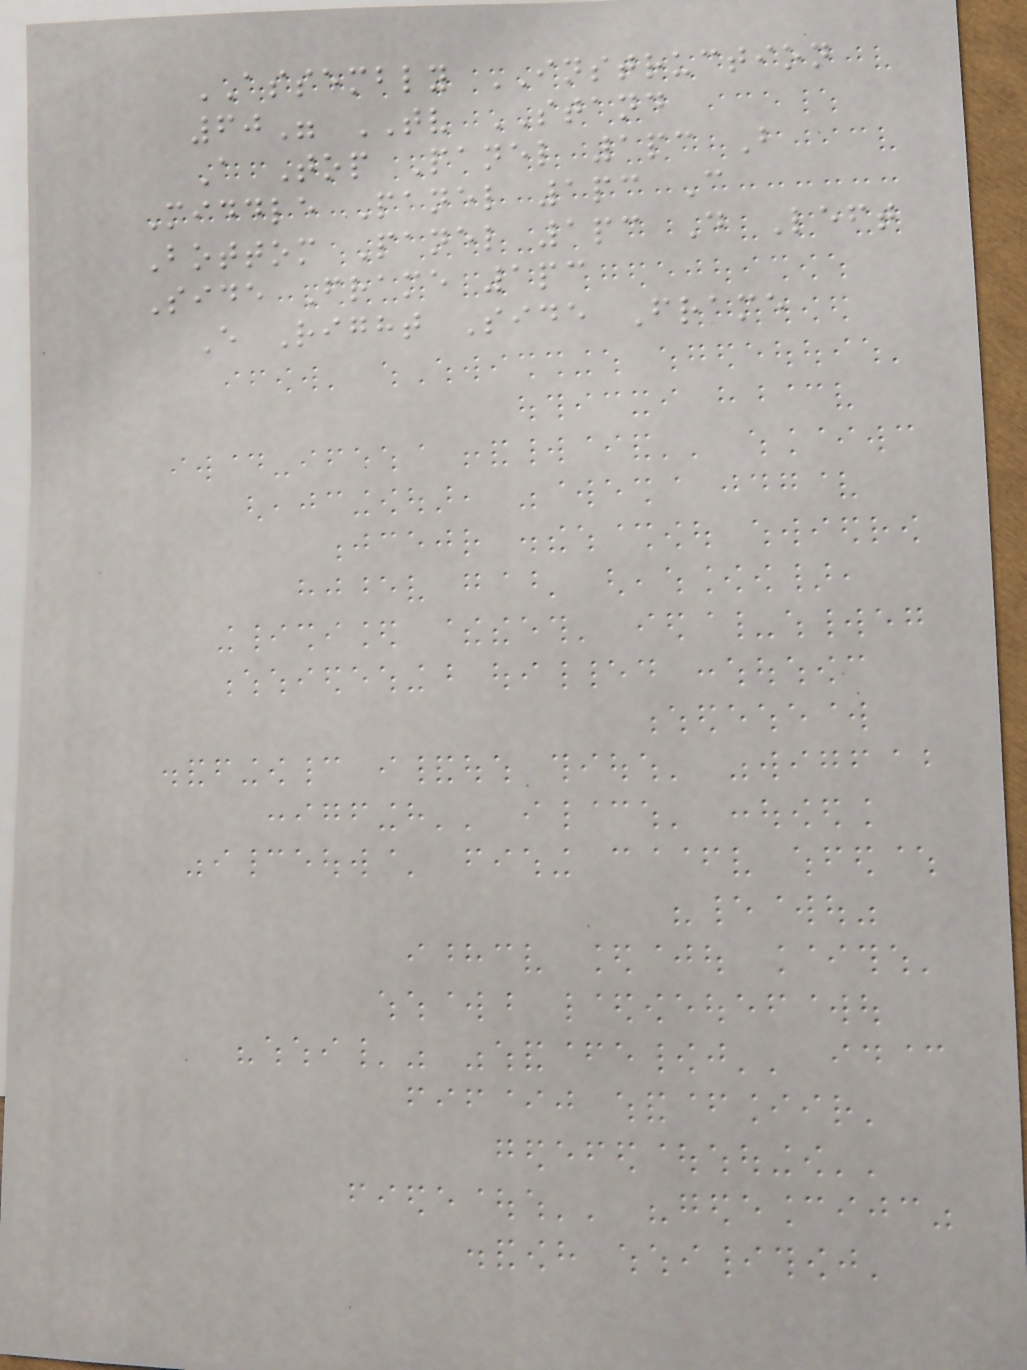ASSEMBLY INSTRUCTION
60" TV STAND
A Top Panel 1pc B
Middle Panel 1pc C
Bottom Panel 1pc D Left
Side Frame 1pc
E Right Side Frame
